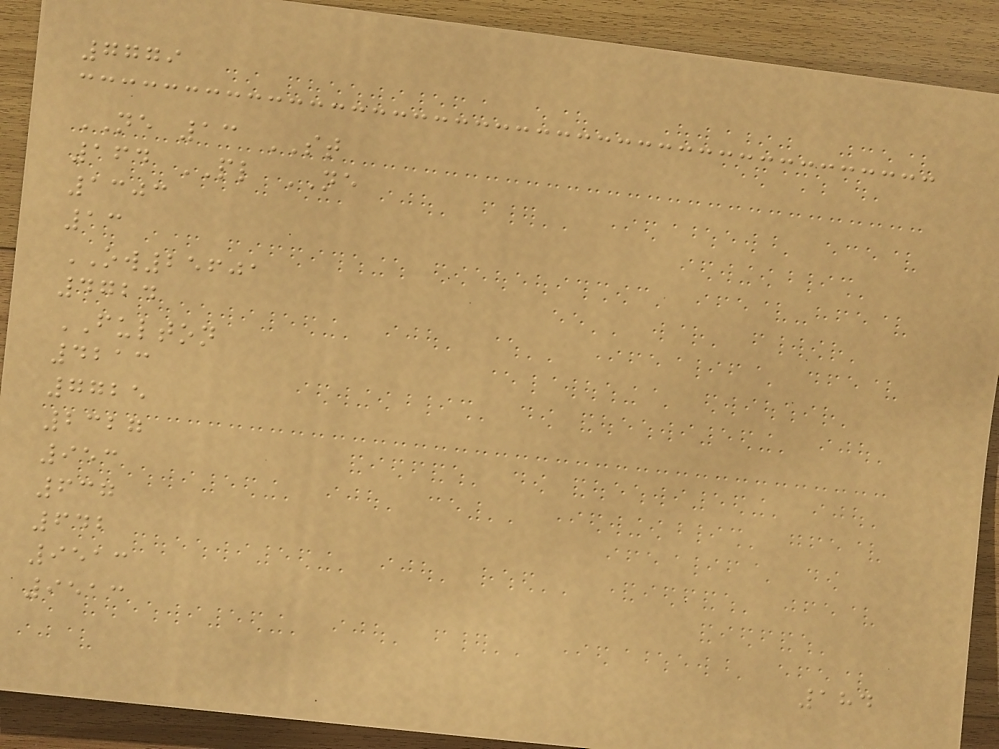7779
NE 13 ST
164 PL NE
1303
13
OW25601
4724
FULTON
4213
7725
2327
953
637
642
9513
9513
184
